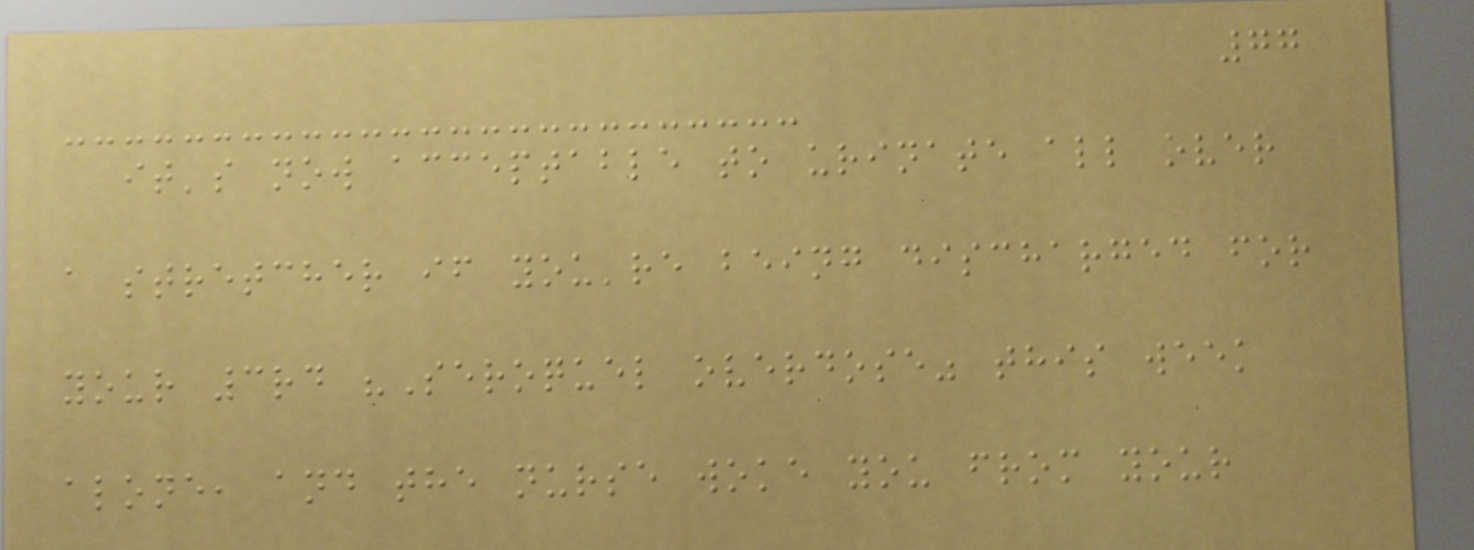77
it's now acceptable to urinate all over
a stretcher if you're being discharged for
your 3rd "Seroquel overdose" this week
alone, and the nurse woke you from your
